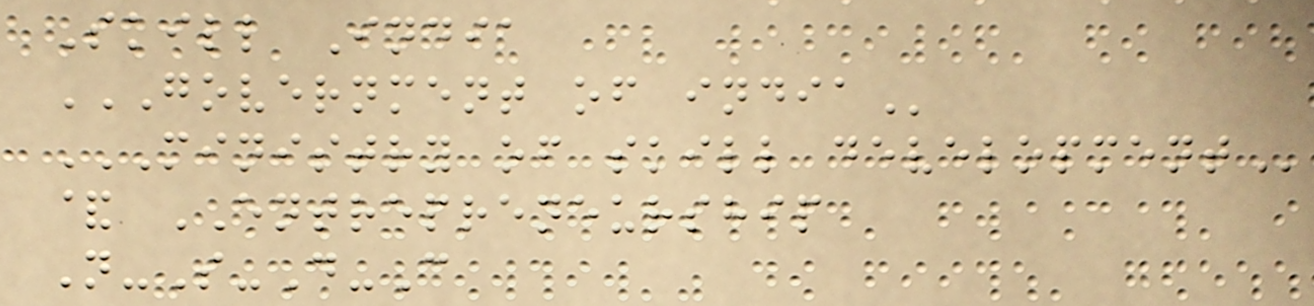Skill India
GOVERNMENT OF INDIA
MINISTRY OF SKILL DEVELOPMENT
& ENTREPRENEURSHIP
N-S-D-C
